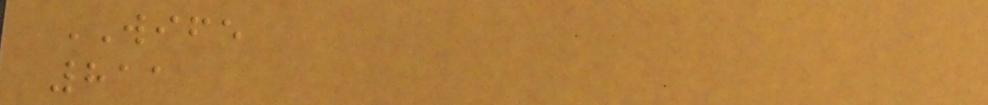WIFE
811
